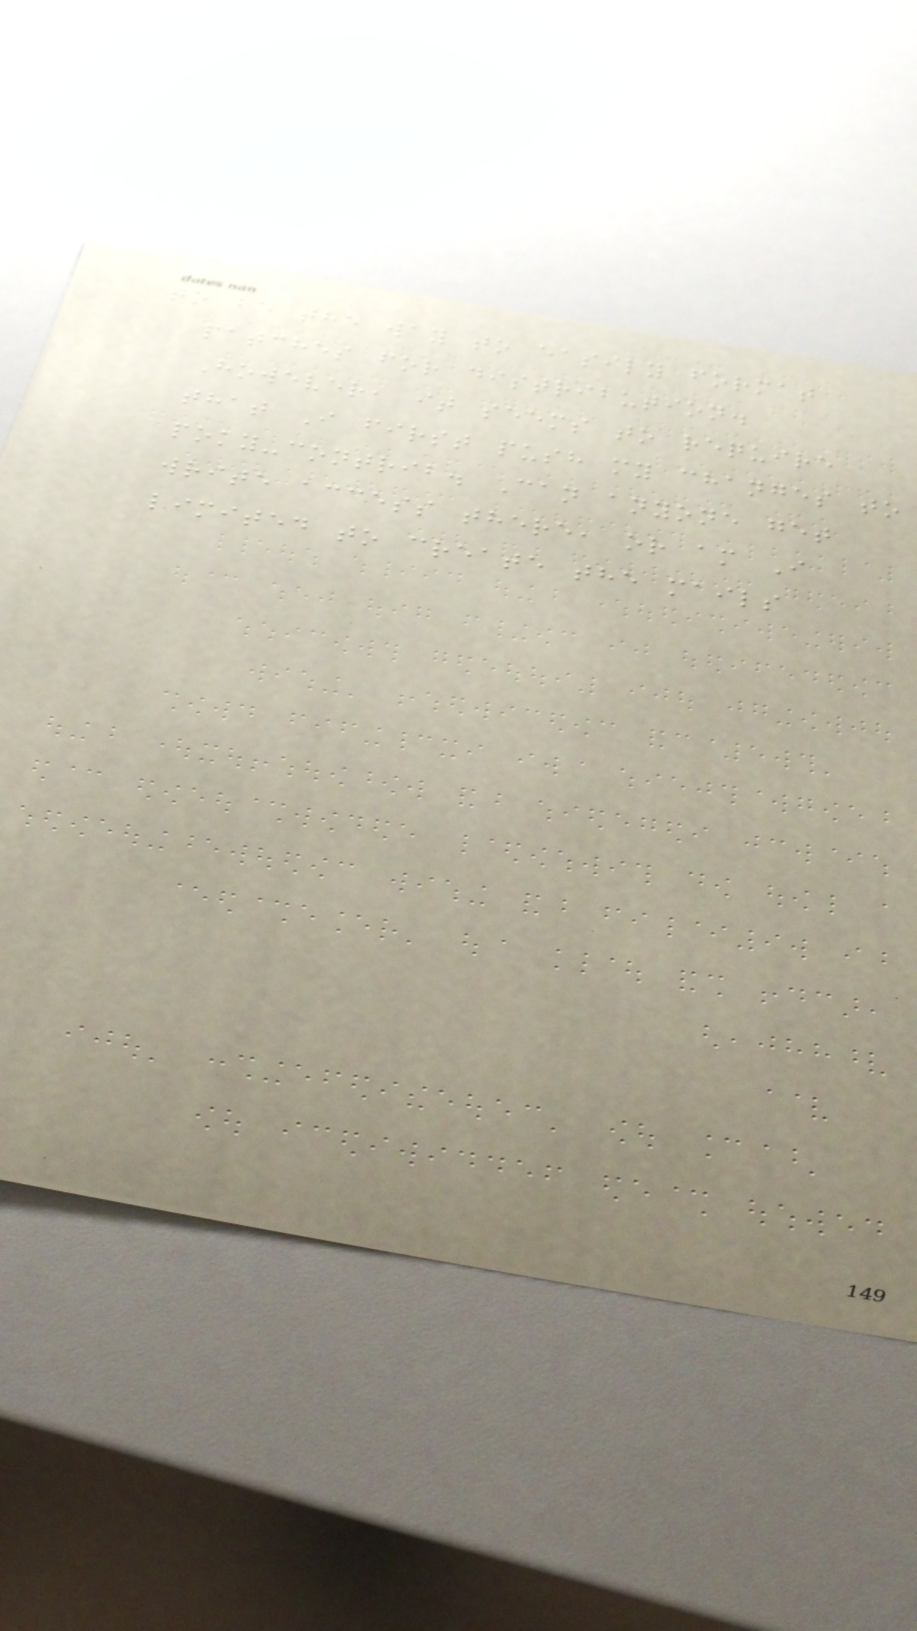to be the way to easily format
patches for distribution.
However, it seems to require
that I first push my changes to
poky-contrib. Can anyone get
write access there, or am I
limited to create the mails
